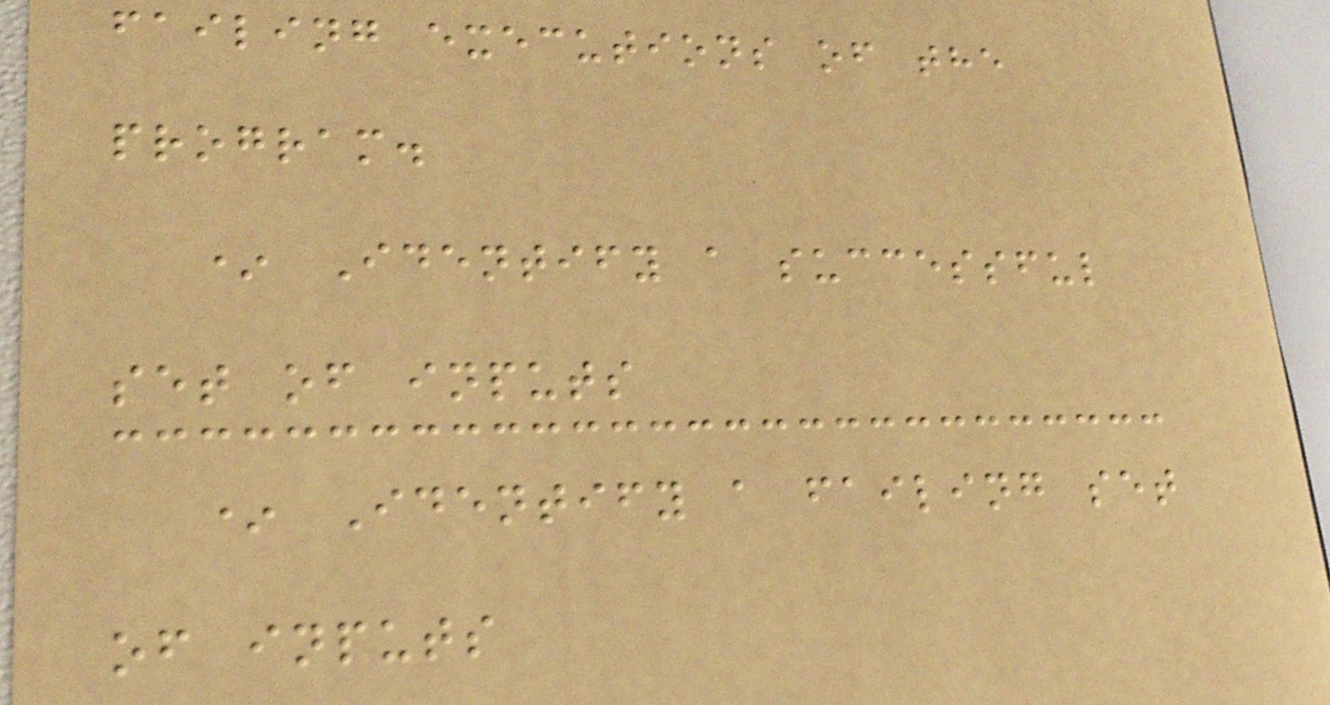failing executions of the
program.
* Identify a successful
set of inputs
* Identify a failing set
of inputs
